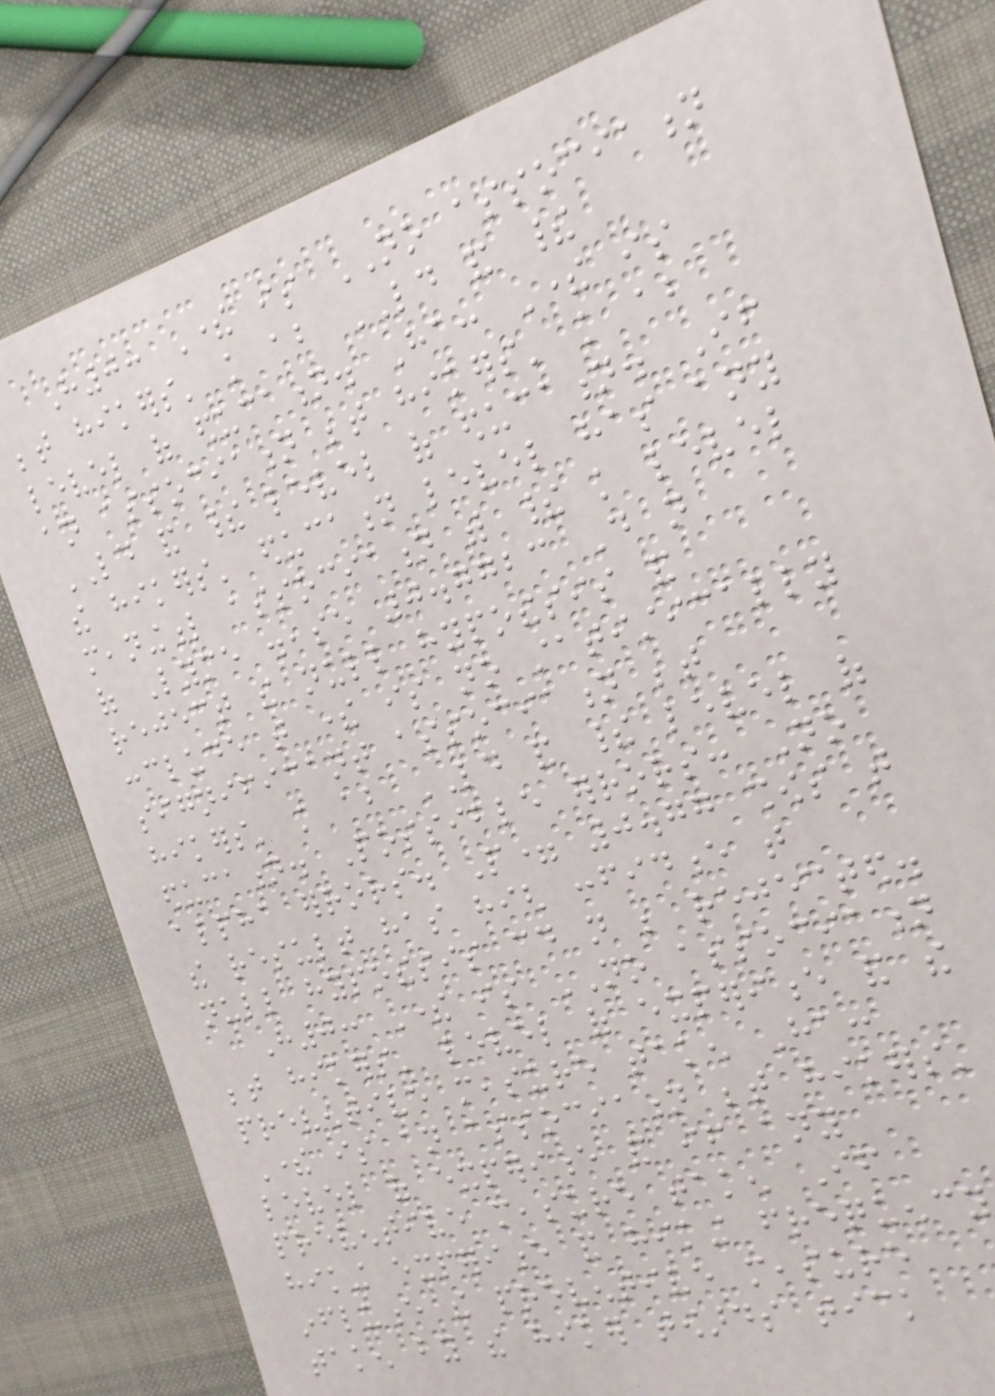H0: There is NO association
between hikers' knowledge about LD and their
level of education. Ha: There is
an association between hikers' knowledge about
LD and their level of education. If
the hikers' education level has any
meaningful association with their knowledge level
of Lyme disease 0.7723 Do not
reject the null hypothesis and
conclude that there is no statistically
significant association between
hikers' knowledge about LD and their level of
education. Possible errors: No
alpha errors. P= 0.77 shows that
the result has high confidence that
null hypothesis could not be rejected.
H0: There is NO association
between hikers' level of experience and the
preventive measure taken Ha:
There is an association between hikers'
level of experience and if any
preventive measure taken If
hiking experience and hiking frequency
influence the preventive measure
taken by the hiker towards tick
